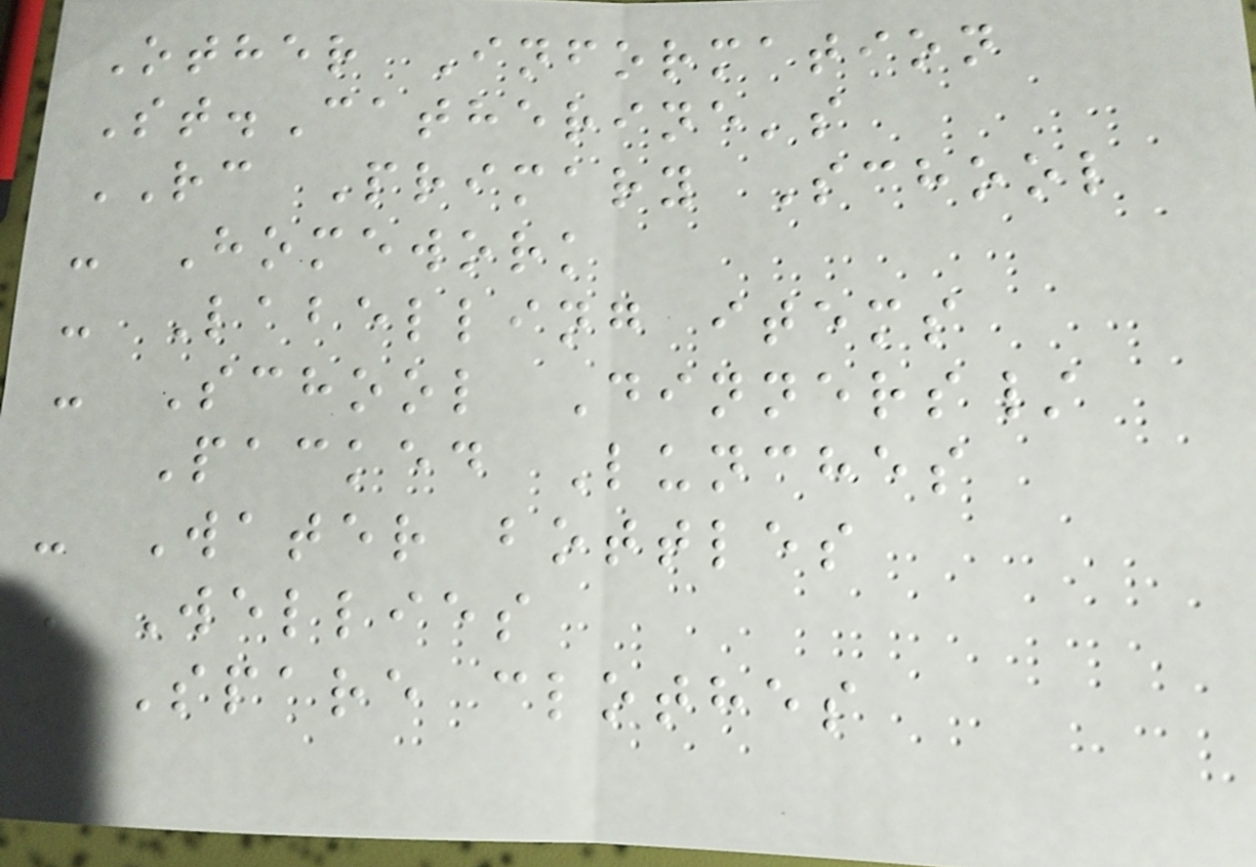Other Information
St.Catherine's
RC Primary School
- Homework
- Labelling items
- School Dinners/
Packed Lunches
- Water bottles
- Wellies
- Spare clothes
